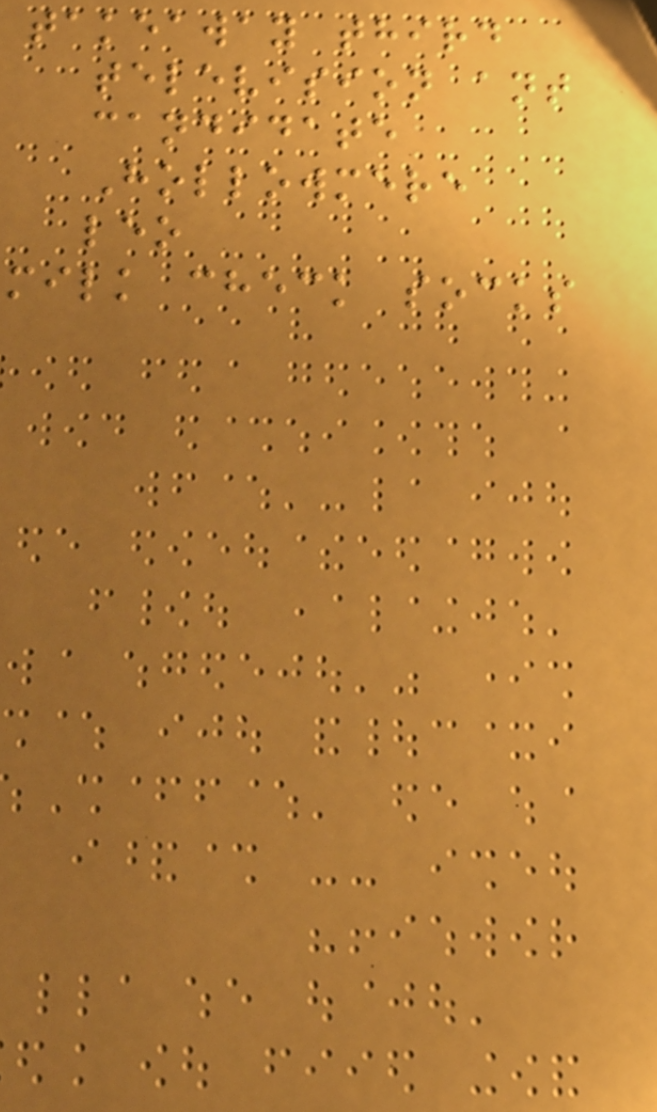takeaway third
television ant
candidate
Hollowmere
leo
milk check socks
